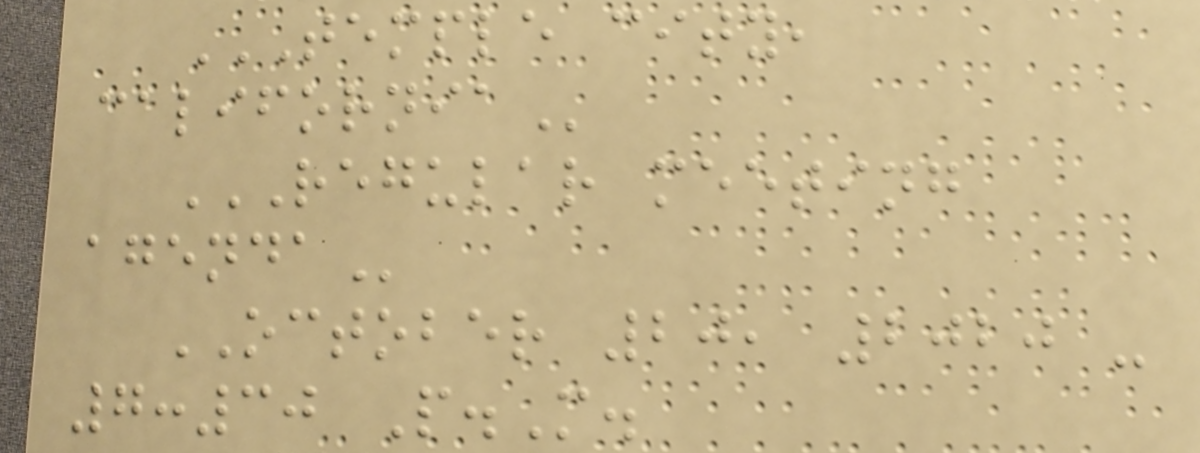TEMPLE CITY,
CALIFORNIA
REGULAR MEETING
AGENDA
OCTOBER 20, 2020 -
7:30 P.M.
